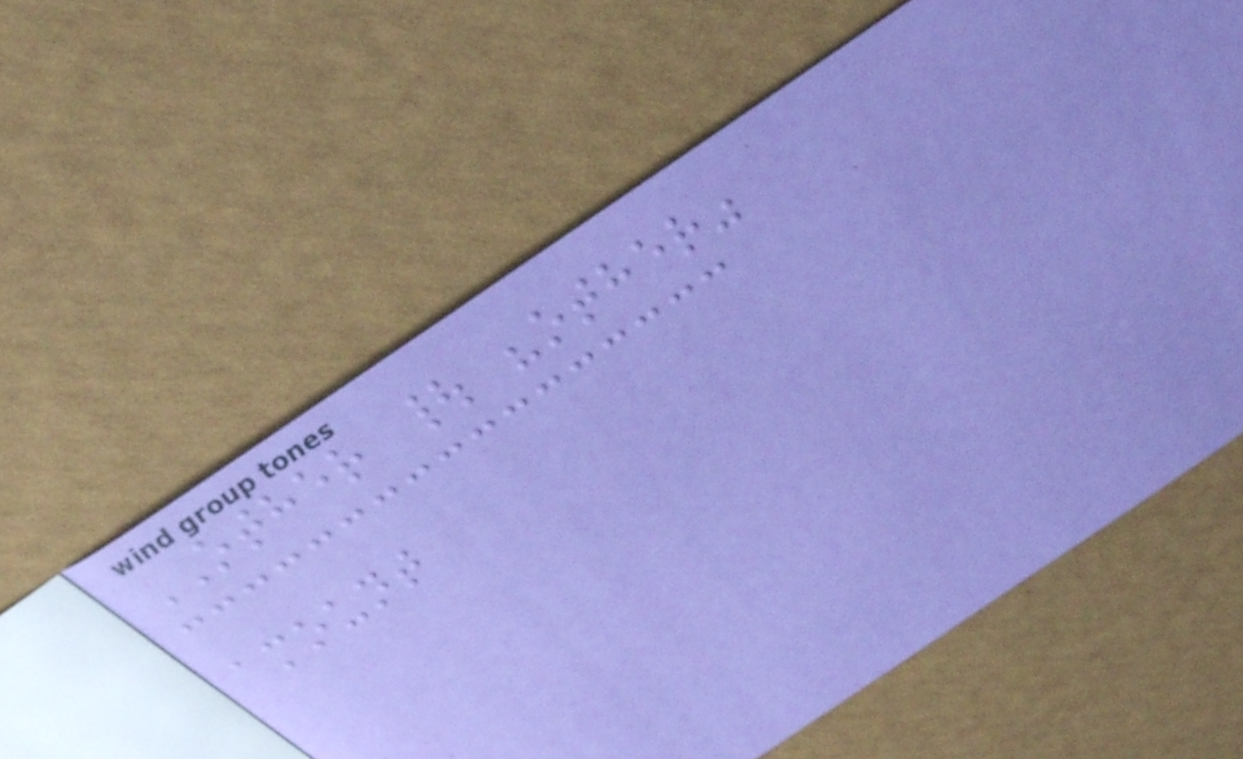OTHER | "other"
amount
